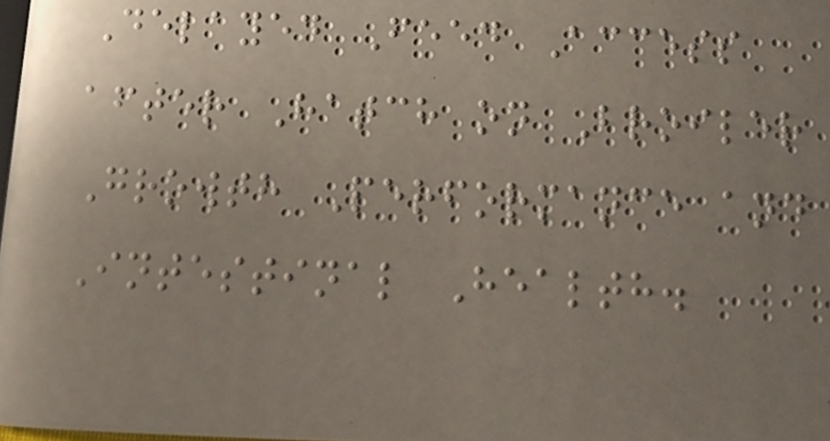Delayed Feed Access
after Hatch on Broiler
Growth Performance and
Intestinal Health.
